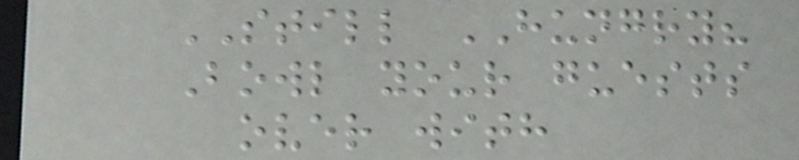STILL HUNGRY?
Bowl your guests
over with
